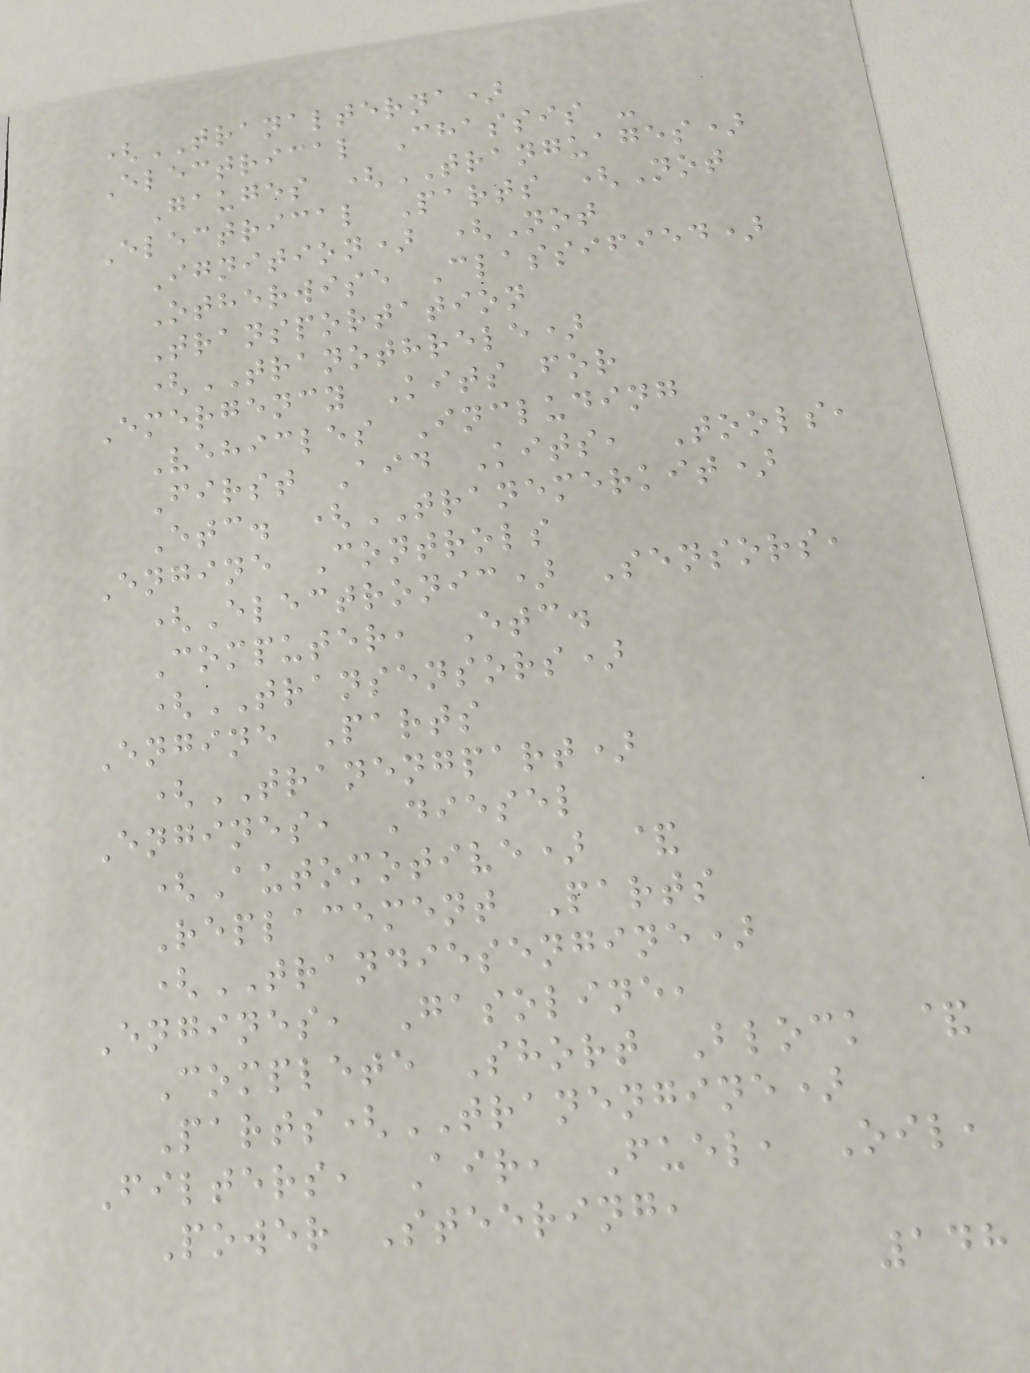(TRANALTERNA)
Electrical Chassis -
Gauges (TRANGUAGES)
Electrical Parts (Not
Ignition) (Not
Otherwise Classified)
Transportation
(TRANOTHRELE)
Emergency Kits for
Vehicles Including
First Aid Kits, Tools,
Etc. (TRANEMERKIT)
Engine Controls
(Electronic) Sensors,
Computer, Etc.
(TRANSENSORS)
Engine Parts
(TRANENGPART)
Engines, Diesel
(Automotive) &
Replacement Parts
(TRANDIESENGINE)
Engines, Gasoline,
Complete Short Block &
Parts(TRANENGINE)
Filters, Air, Fuel, Oil,
Power Steering,
148
